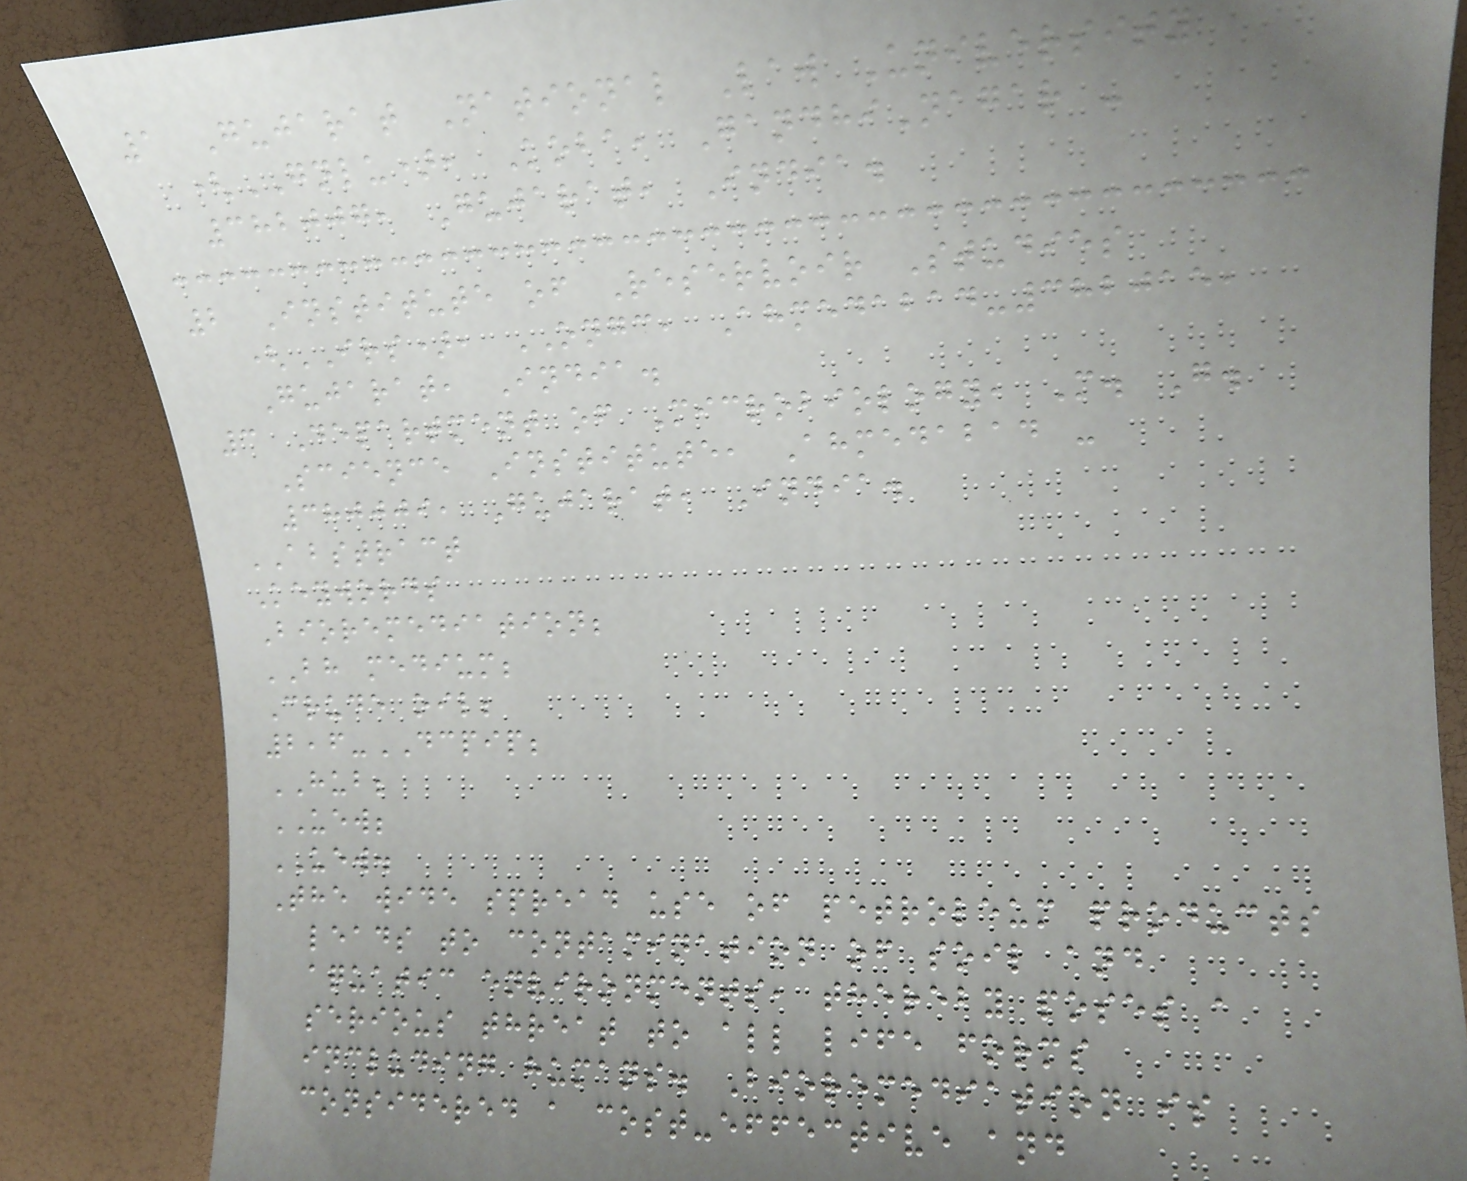1 Gujarat National Law University
(GNLU), Koba, GandhiNagar -
382007, Gujarat, India.
2 Institute of Reservoir Studies
(IRS), ONGC, Ahmedabad-382015,
Gujarat, India.
3 Department of Microbiology, M. G.
Science Institute, Ahmedabad -
380009, Gujarat, India.
ABSTRACT
Keywords
Bioremediation;
BH medium;
Crude oil;
2,6-DCPIP;
HUB;
UEW;
UEW.
The wide spread use of petroleum products
leads to contamination of soil and
aquatic environments, thereby poses a
serious threat to all life forms
including humans. Bioremediation is
considered a cost-effective and
